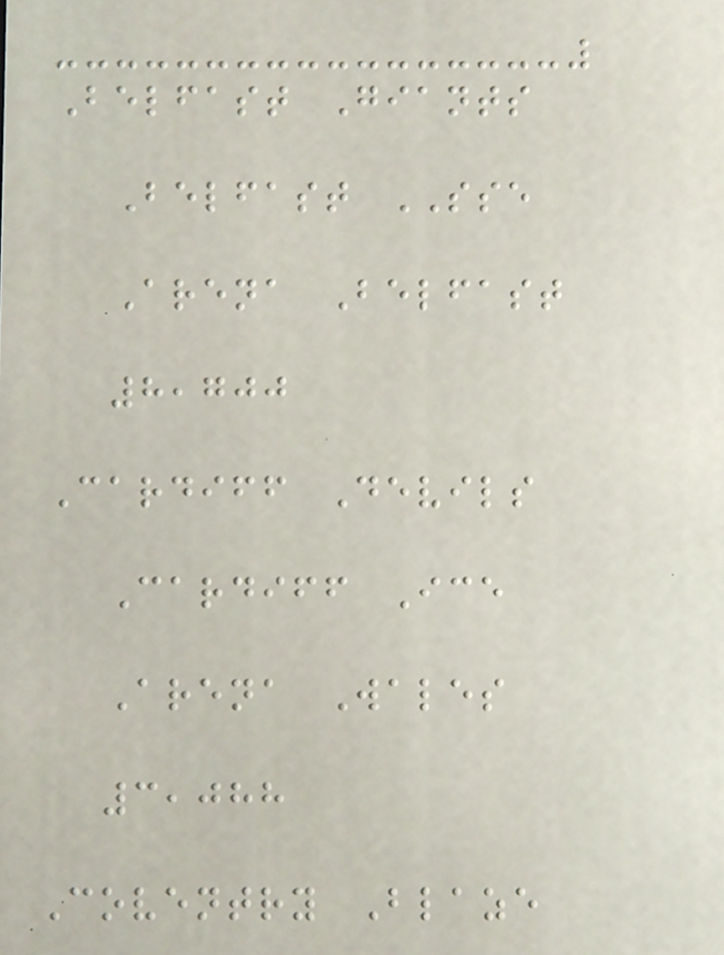Belfast Giants
Belfast SSE
Arena Belfast
8,700
Cardiff Devils
Cardiff Ice
Arena Wales
3,088
Coventry Blaze
